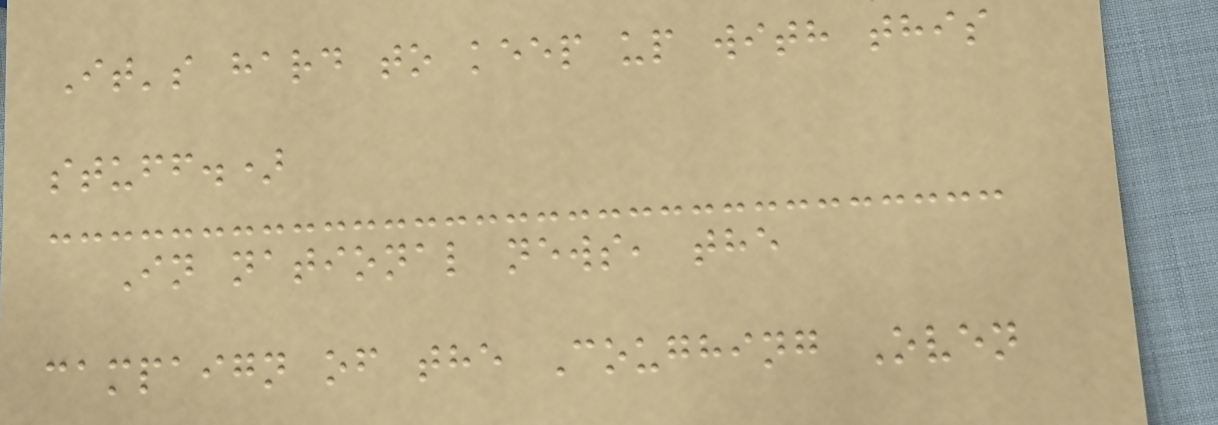It's hard to keep up with this
stuff.)
In national news, the
campaign of the Coughing Oven
